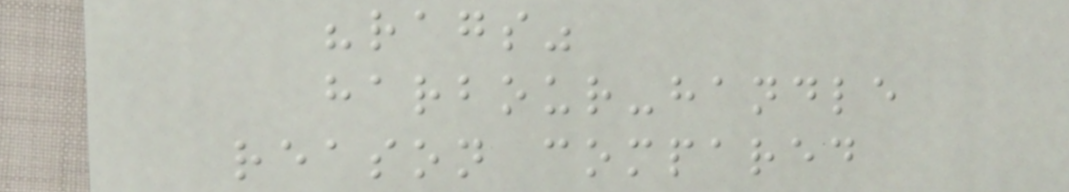"rags"
harbour-handle
reason compared
